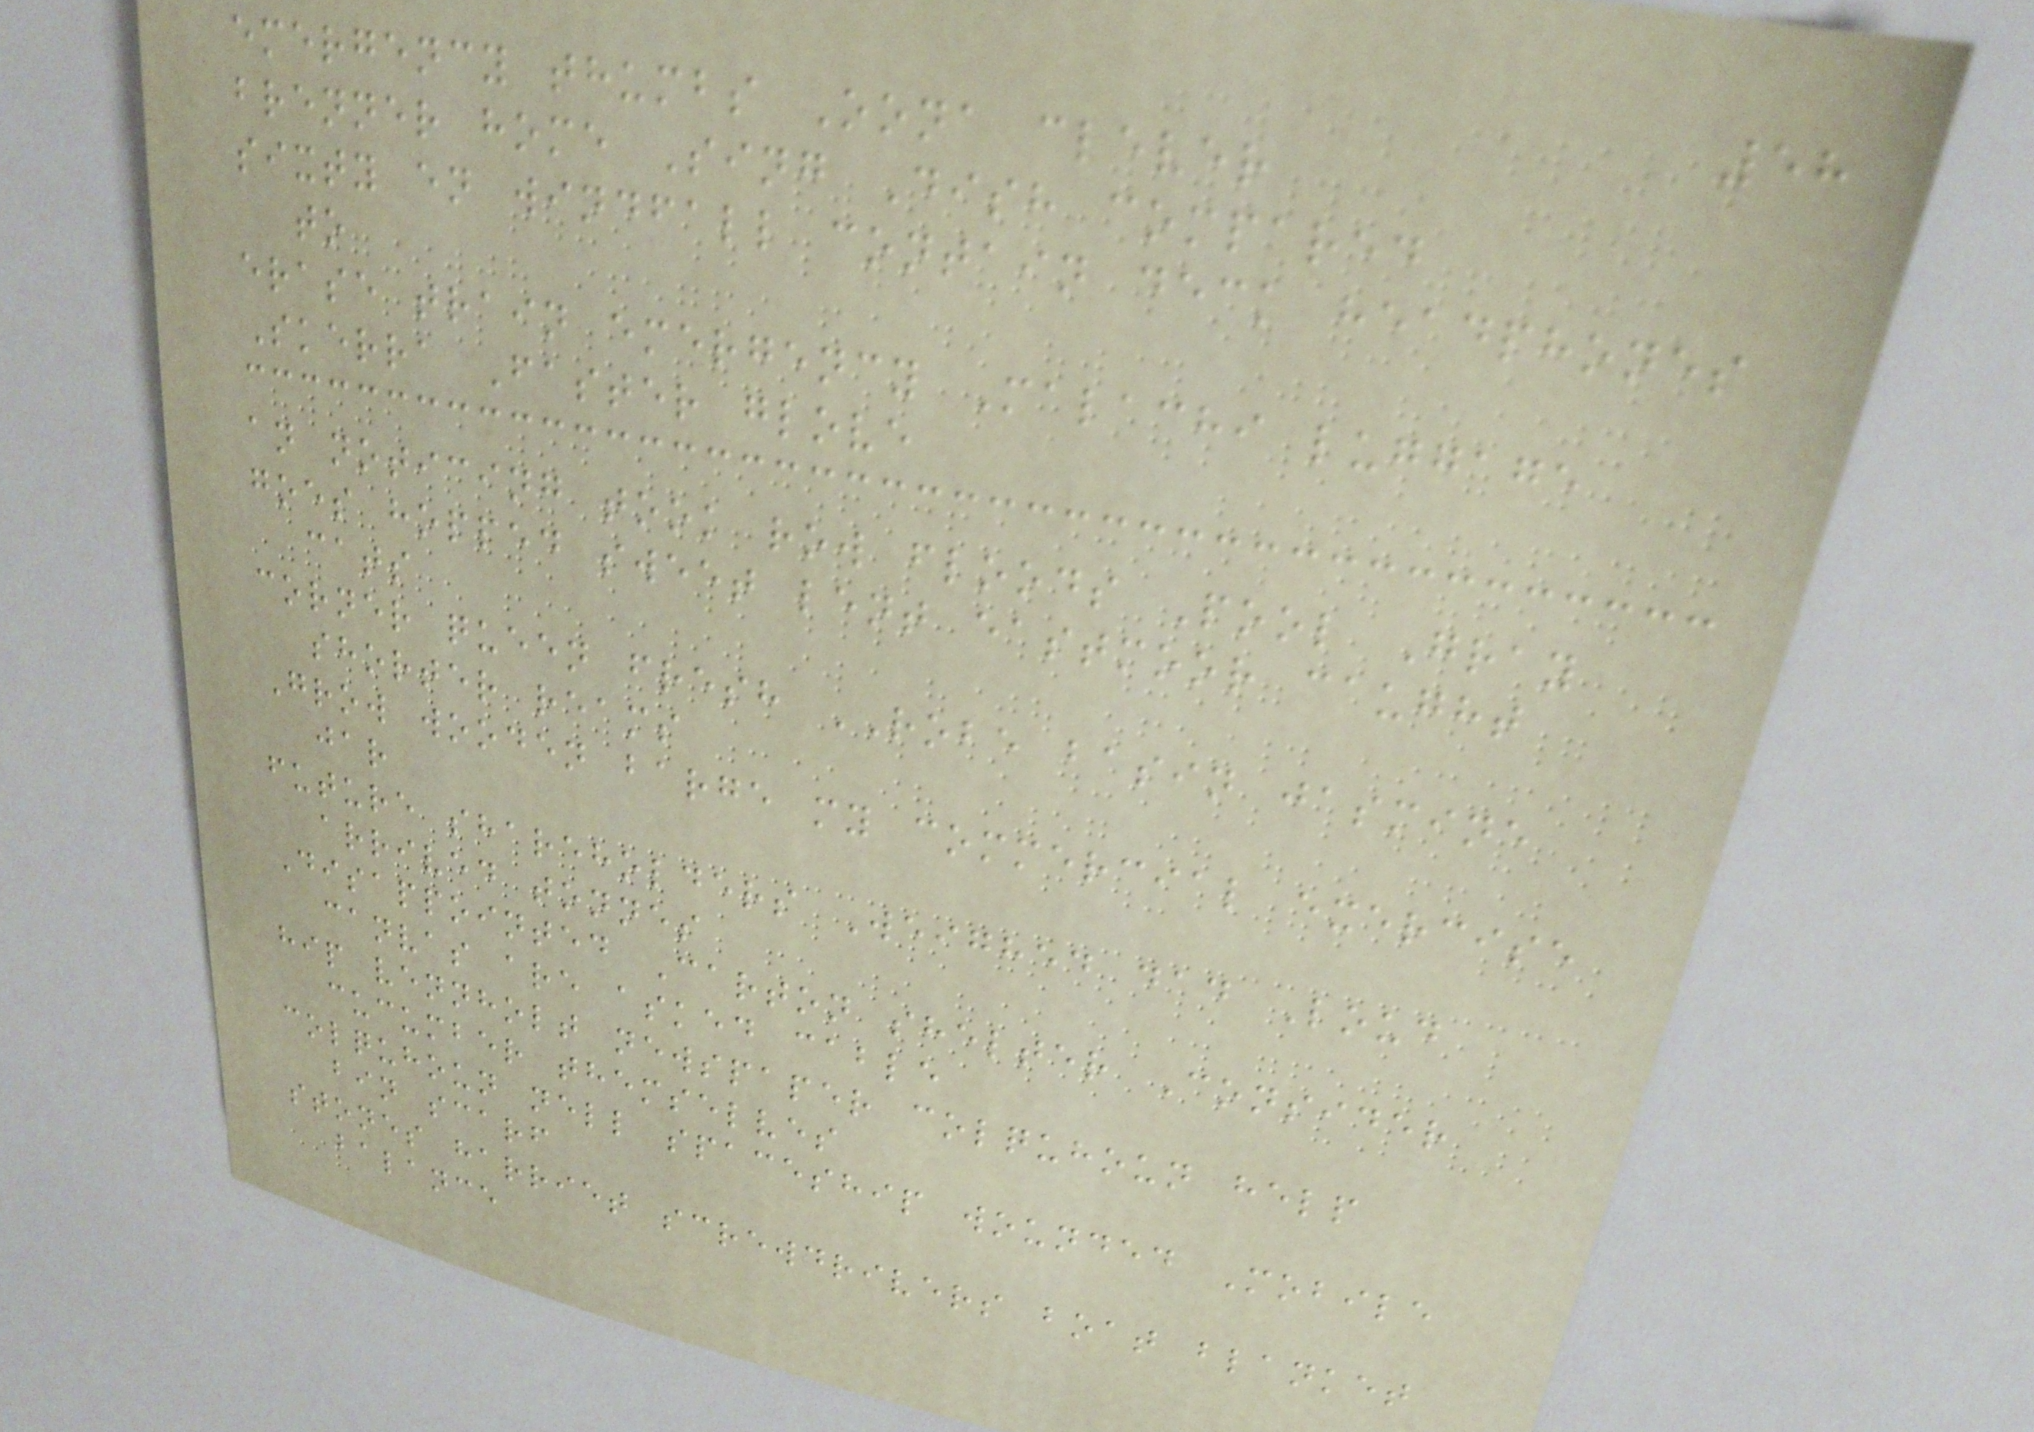58
emergency thumbs Oona clever
brenner home Sing Dish compared
sixty en windfall contain deck headphones
to
erase train emergency Malachi luggage
Skerra Faster glove
an noticing took row floods Pool Gray
goes hopped sweet lent eastmoor caught
cats
corner queen fresh ROBE basin jasmine
shorter reams
Grow wooden barge my commercial exercise
jar
future shareholders Weighed dad Loud
arrived tonnes
Disappointed Carton shelter Consider
canvas are asked cable
hip vennholt newspaper colquhoun help
cucumber themselves
colquhoun nell spaceship wounded Mobile
bin scarf
stones harriet screwdrivers boat blanket
balance
